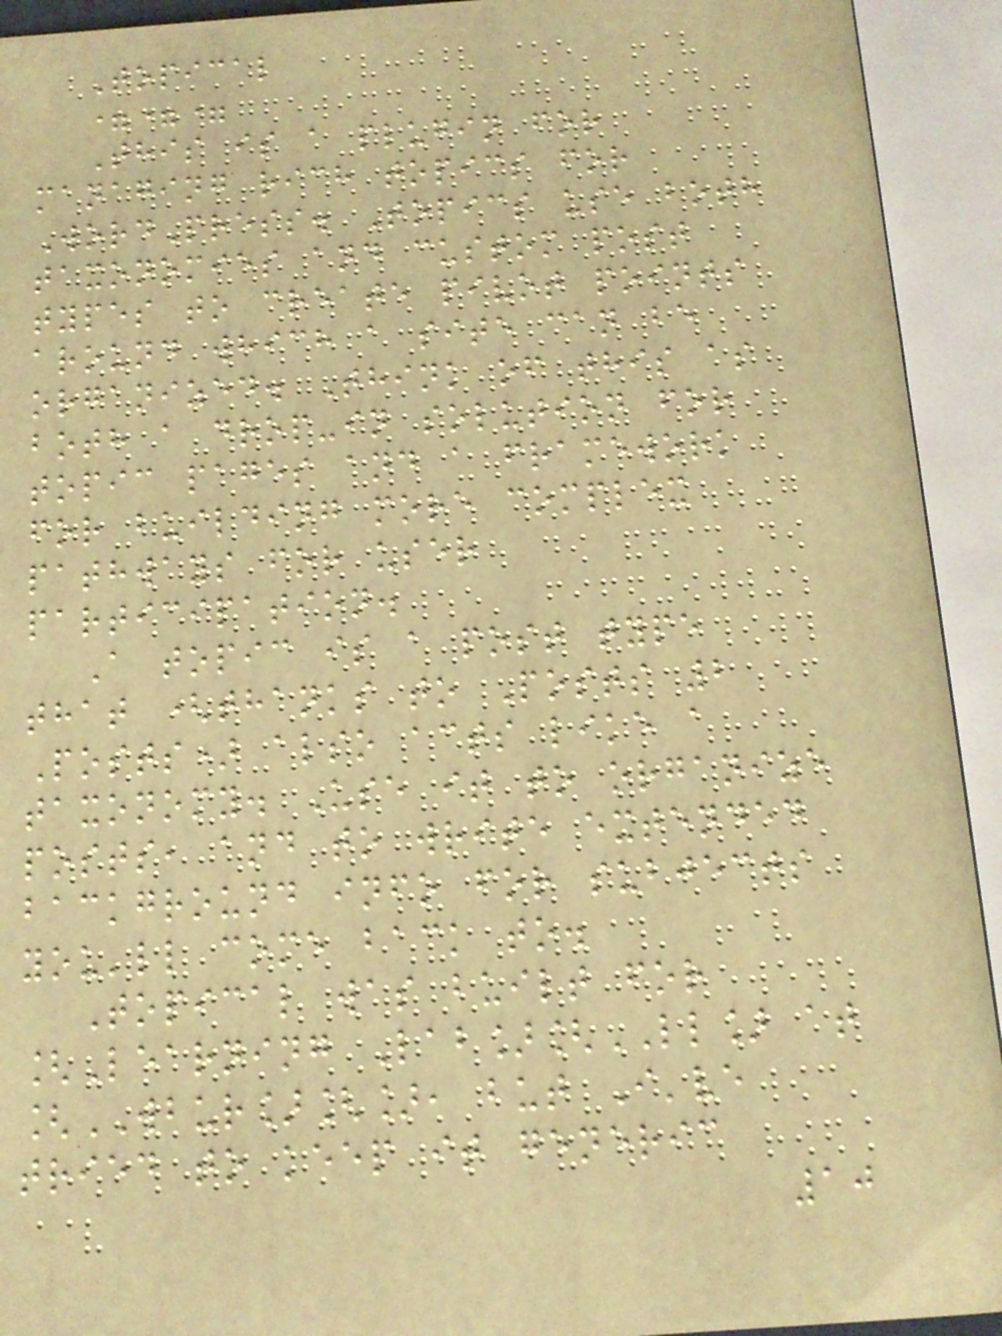Topical
===
This is a plugin for
managing rich topics for
WordPress. Topics use both
taxonomies and custom post
types to create pivot points
around which a site can be
organized. Think of this as
both a drop-in solution for
topic pages and a framework
for building more complex
pathways for user
participation.
A topic is a post type
that (thanks to Posts 2
Posts) also acts like a
taxonomy. Use it to organize
posts, and to write extended
background info for subjects
you'll come back to.
Topical was built for
[Learning Lab][LL] at
[WBUR][], but I've
tried to keep it generic
10
